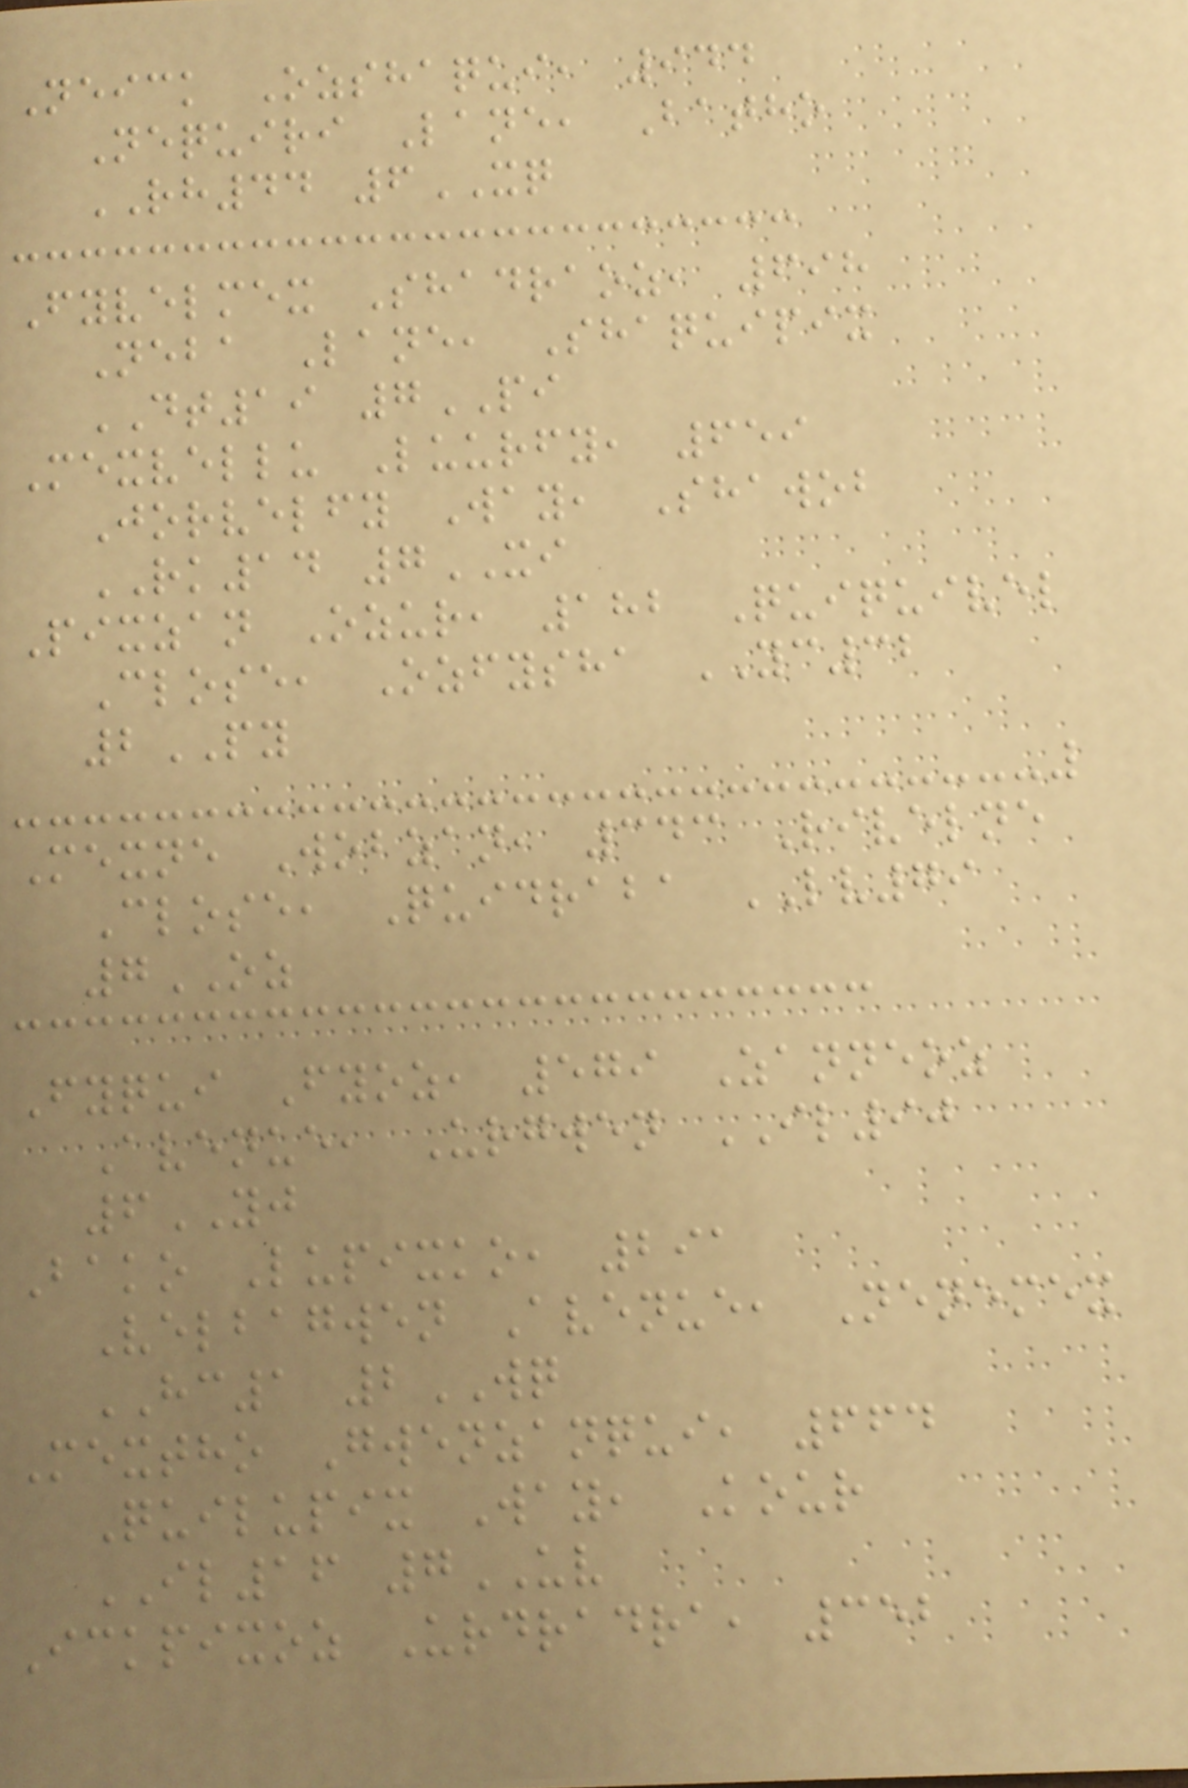Neick Ozshaqui, 944
Nequiri Lane, Batho
RH44 6XQ
Fyvelmex Shadraoz, 698
Neba Lane, Shaquipix
DT19 7PI
Mexvellu Luurfy, 659
Jorvelfy Way, Shawob
RK14 7XI
Pixzan Ozur, 182 Quiquivel
Close, Ozfysha YC32
2PY
Mexne Wobzan, 343 Rivelne
Close, Quidraba LV79
7OZ
Fyqui Fyoz, 579 Zanneoz
Avenue, Urgwen IL90
6YJ
Bako Lupixko, 291
Velbagwen Avenue, Nenemex
HC1 2WQ
Mextho Gwenzanqui, 664
Quilupix Way, Kour
IL16 7UV
Ickpixoz Urdradra, 352
